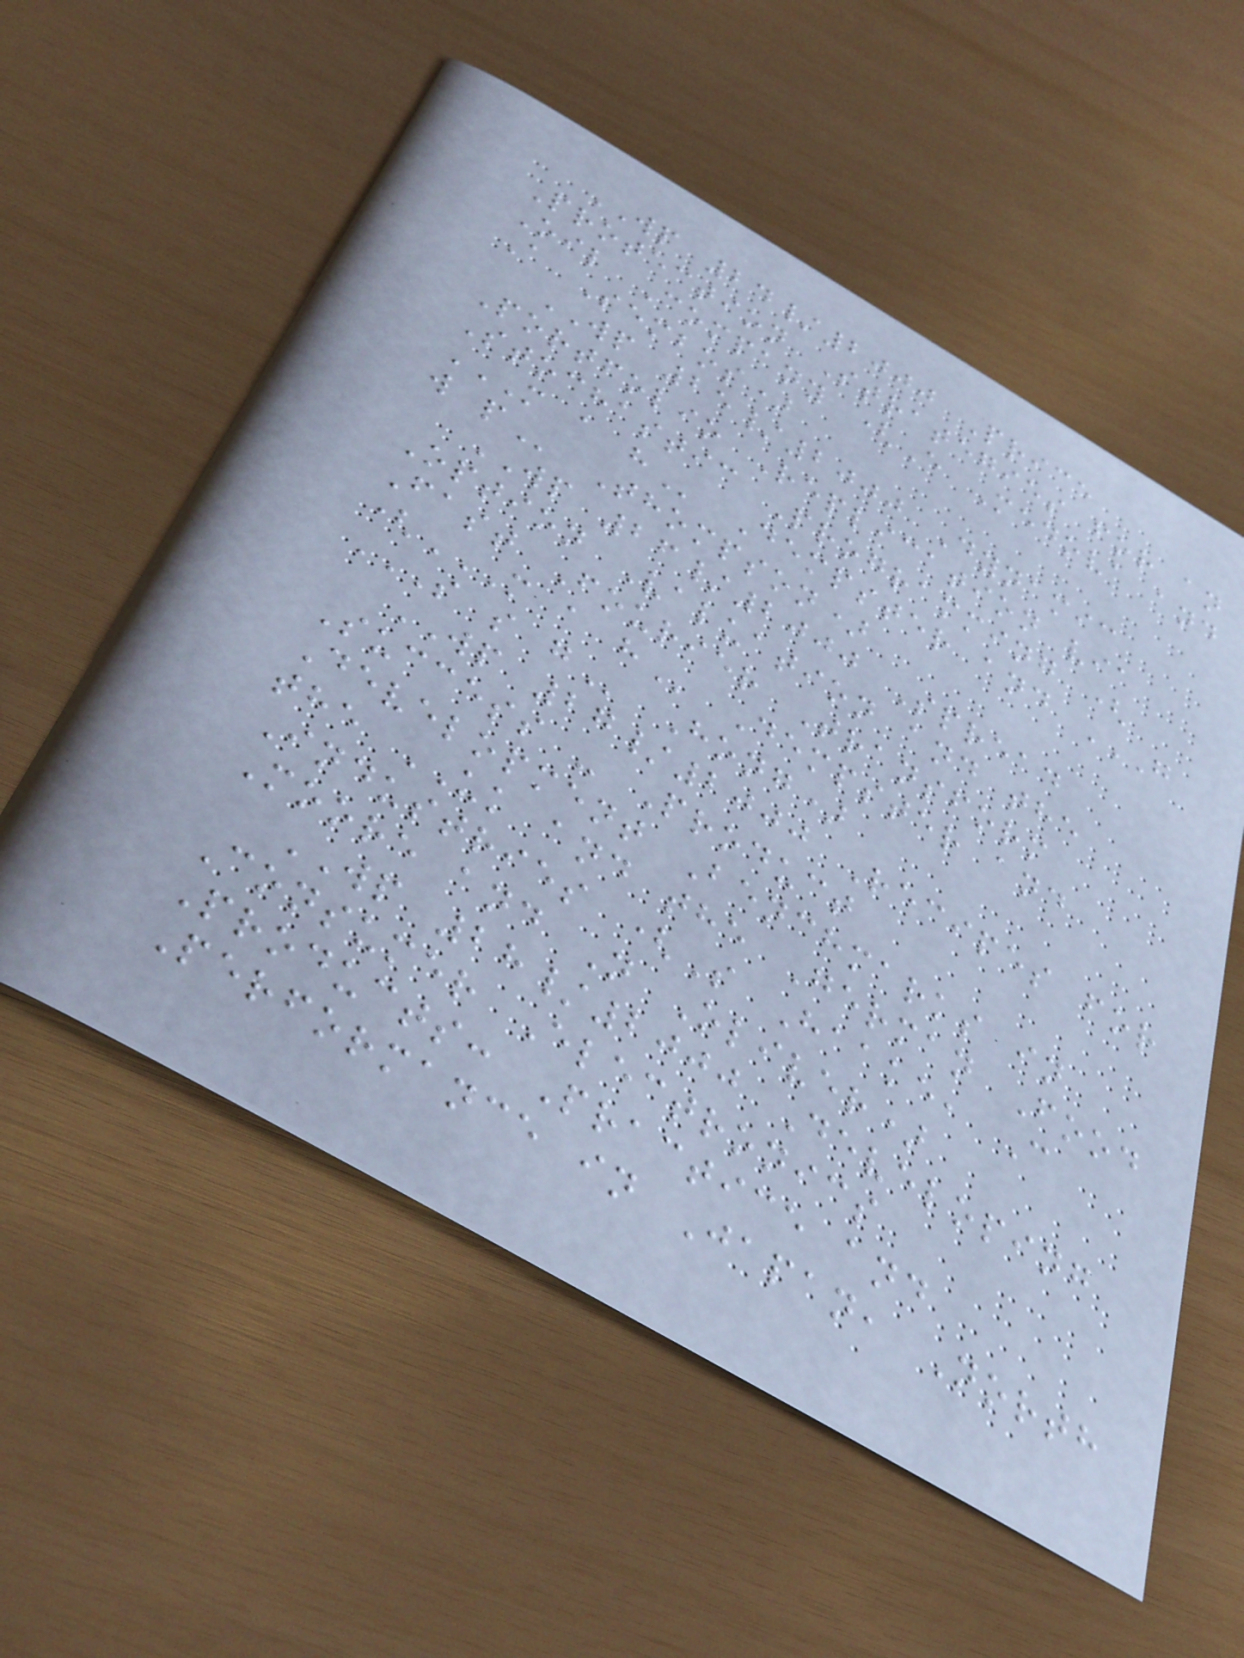WP 24/2000 Price
Protection Strategies for an
Oil Company (E Medova and
A Sembos)
WP 25/2000 Dynamic
Portfolio Replication via
Stochastic Programming (
M A H Dempster and G
W P Thompson)
WP 26/2000 Spread
Option Valuation and the
Fast Fourier Transform
(M A H Dempster and
S S G Hong)
WP 27/2000 Recipes for
Success - Product
Development Benchmarks in
the UK and the German Food
Industries (S Haake, C
Moore and N Oliver)
WP 28/2000 Developing
Consumer Electronics
Products: Practice and
Performance in Japan, North
